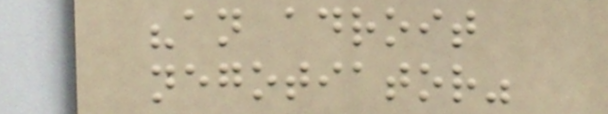"an adroit
negotiator"
